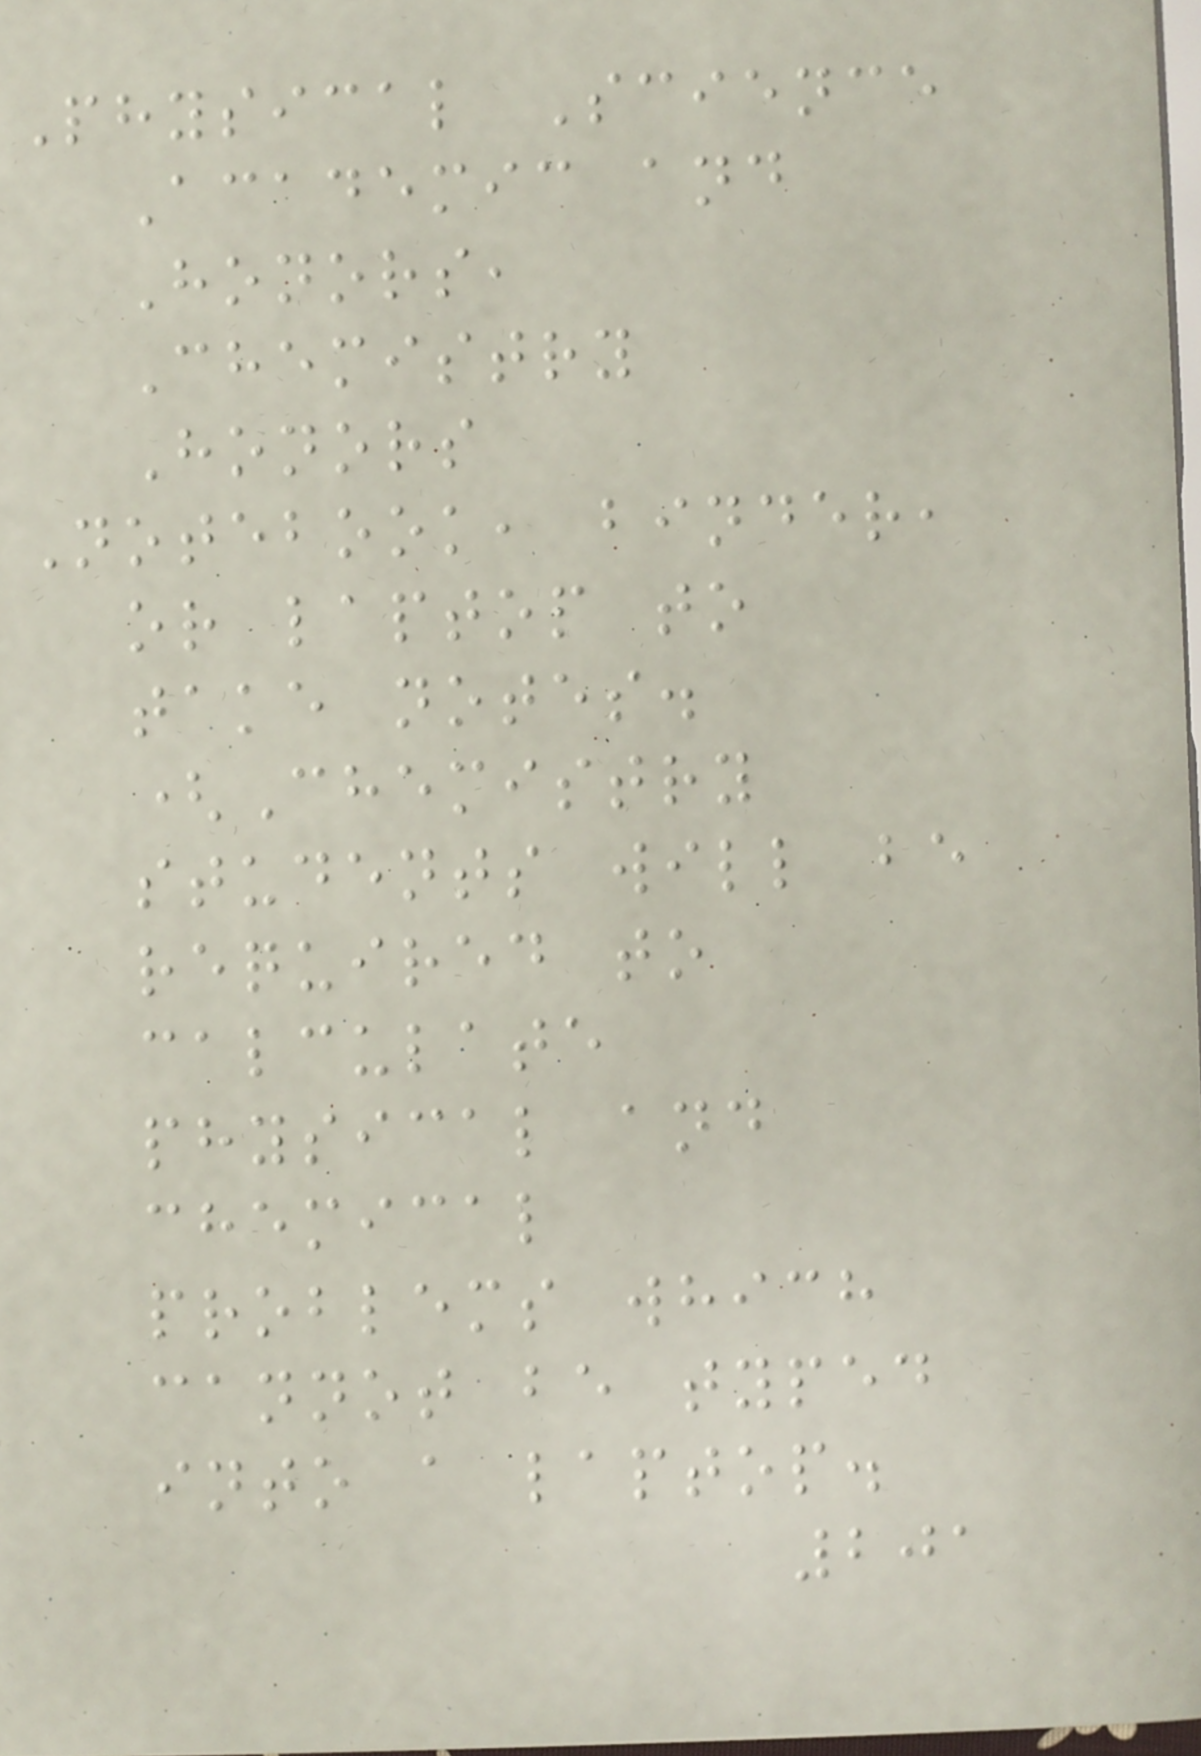Physical Science
Academic and
Honors,
Chemistry
Honors
Notebook, binder,
or laptop to
take notes.
(Chemistry
students will be
required to
calculate
physical and
chemical
problems which
cannot be typed
into a laptop.
201
